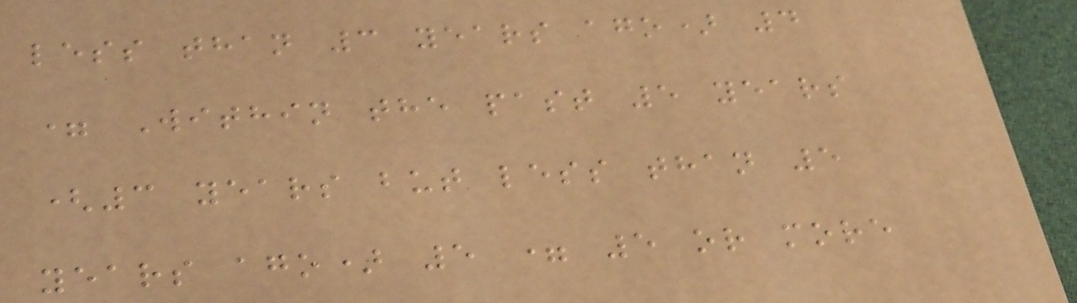less than 3 years ago) 4
= Within the past 5 years
(3 years but less than 5
years ago) 5 = 5 or more
